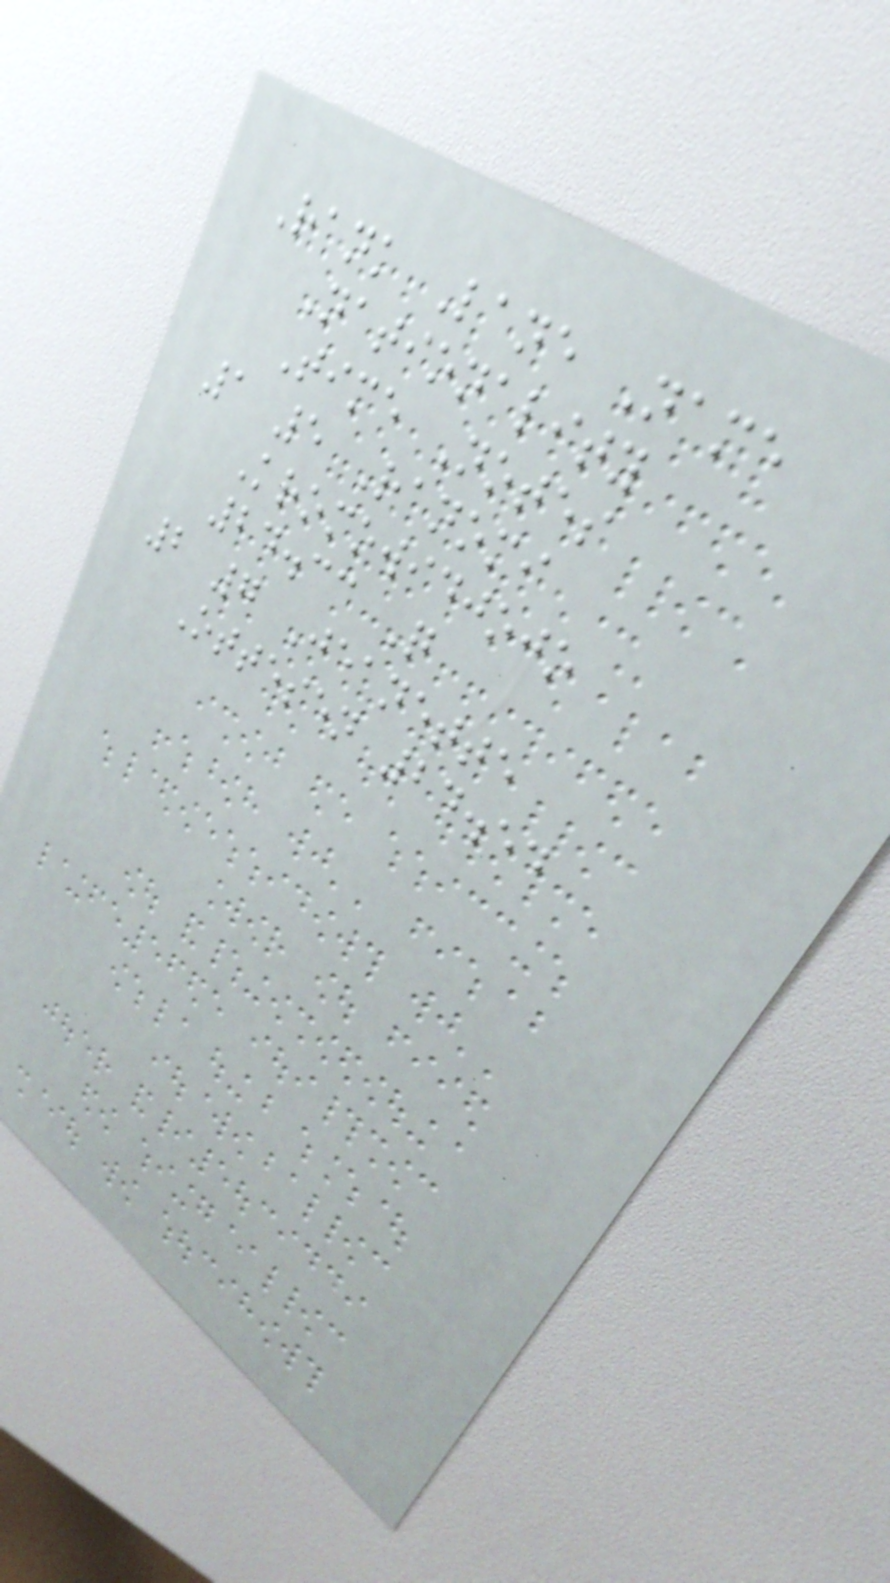Rank Lane Name
Nationality
Time Notes
1 5 Ranomi
Kromowidjojo
24.33 Q
2 7 Jeanette
Ottesen 24.54
